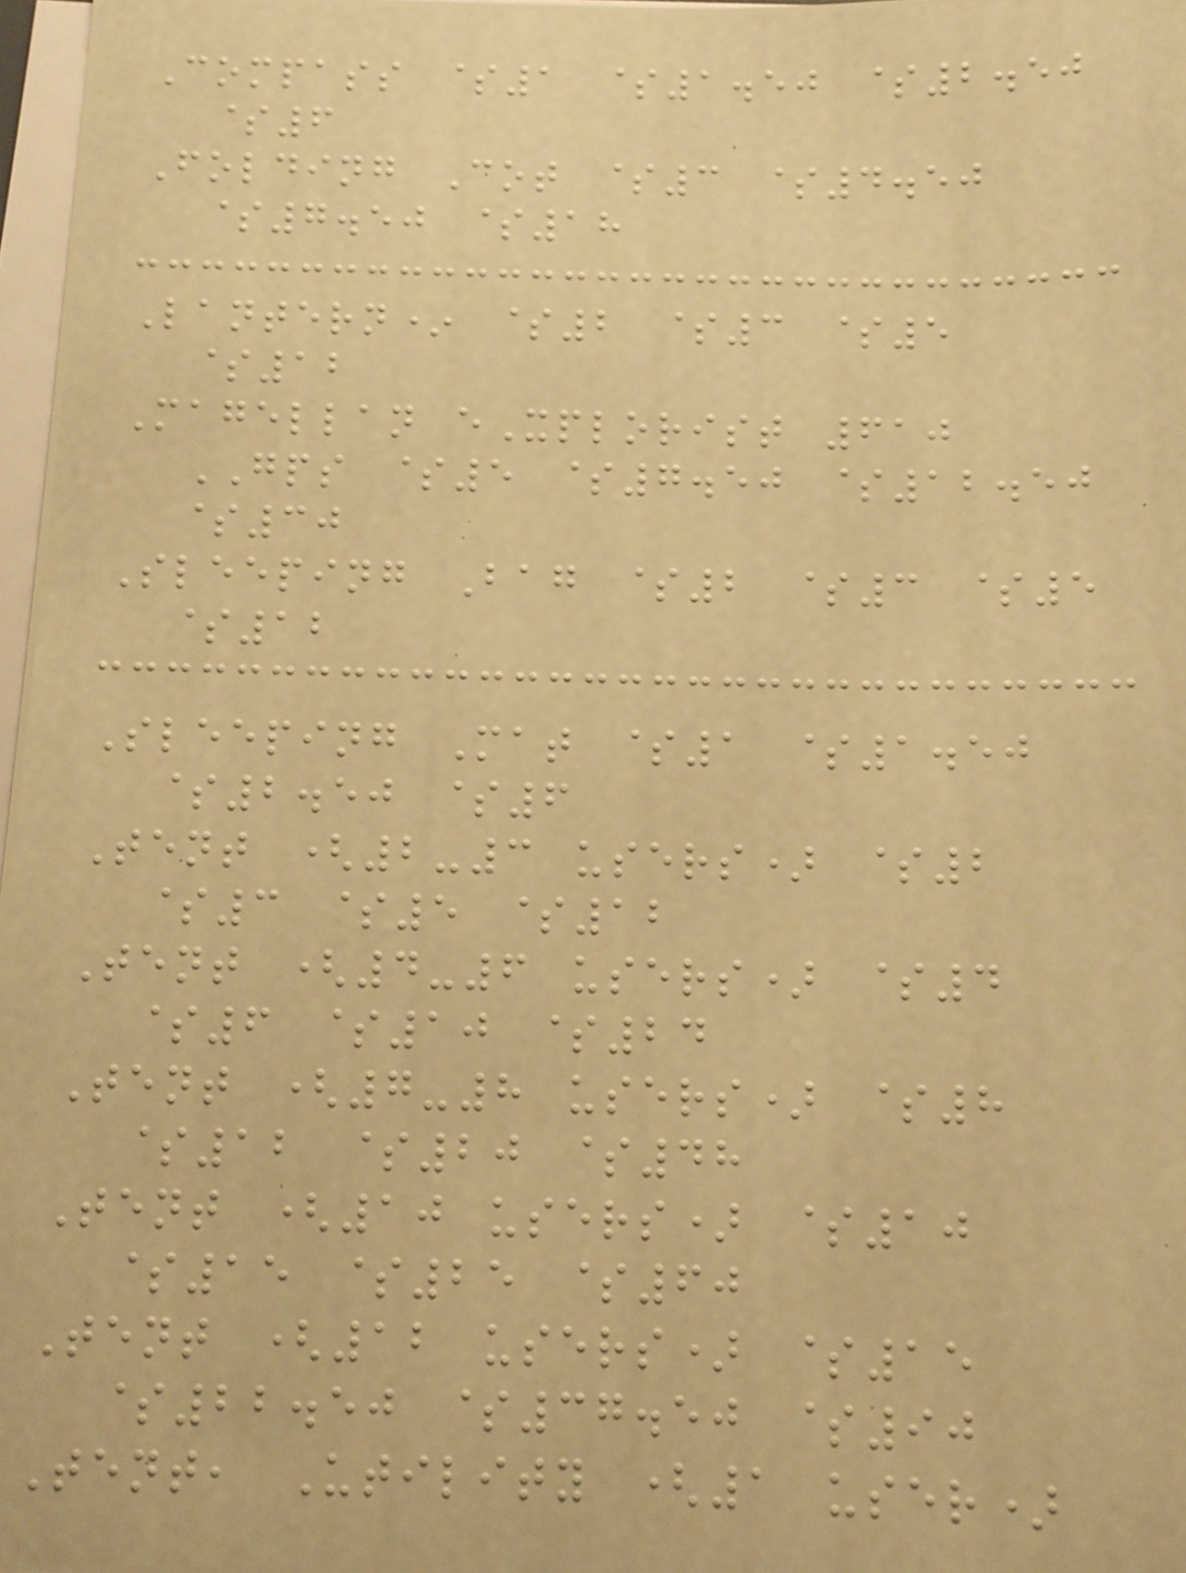Compass $1 $1.50 $2.50
$6
Folding Cot $3 $4.50
$7.50 $18
Lantern* $2 $3 $5
$12
Magellan eXplorist 610
GPS $5 $7.50 $12.50
$30
Sleeping Bag $2 $3 $5
$12
Sleeping Mat $1 $1.50
$2.50 $6
Tent (2-3 users) $2
$3 $5 $12
Tent (4-6 users) $4
$6 $10 $24
Tent (7-8 users) $8
$12 $20 $48
Tent (10 users) $10
$15 $25 $60
Tent (12 users) $15
$22.50 $37.50 $90
Tent, Utility (1 user)
